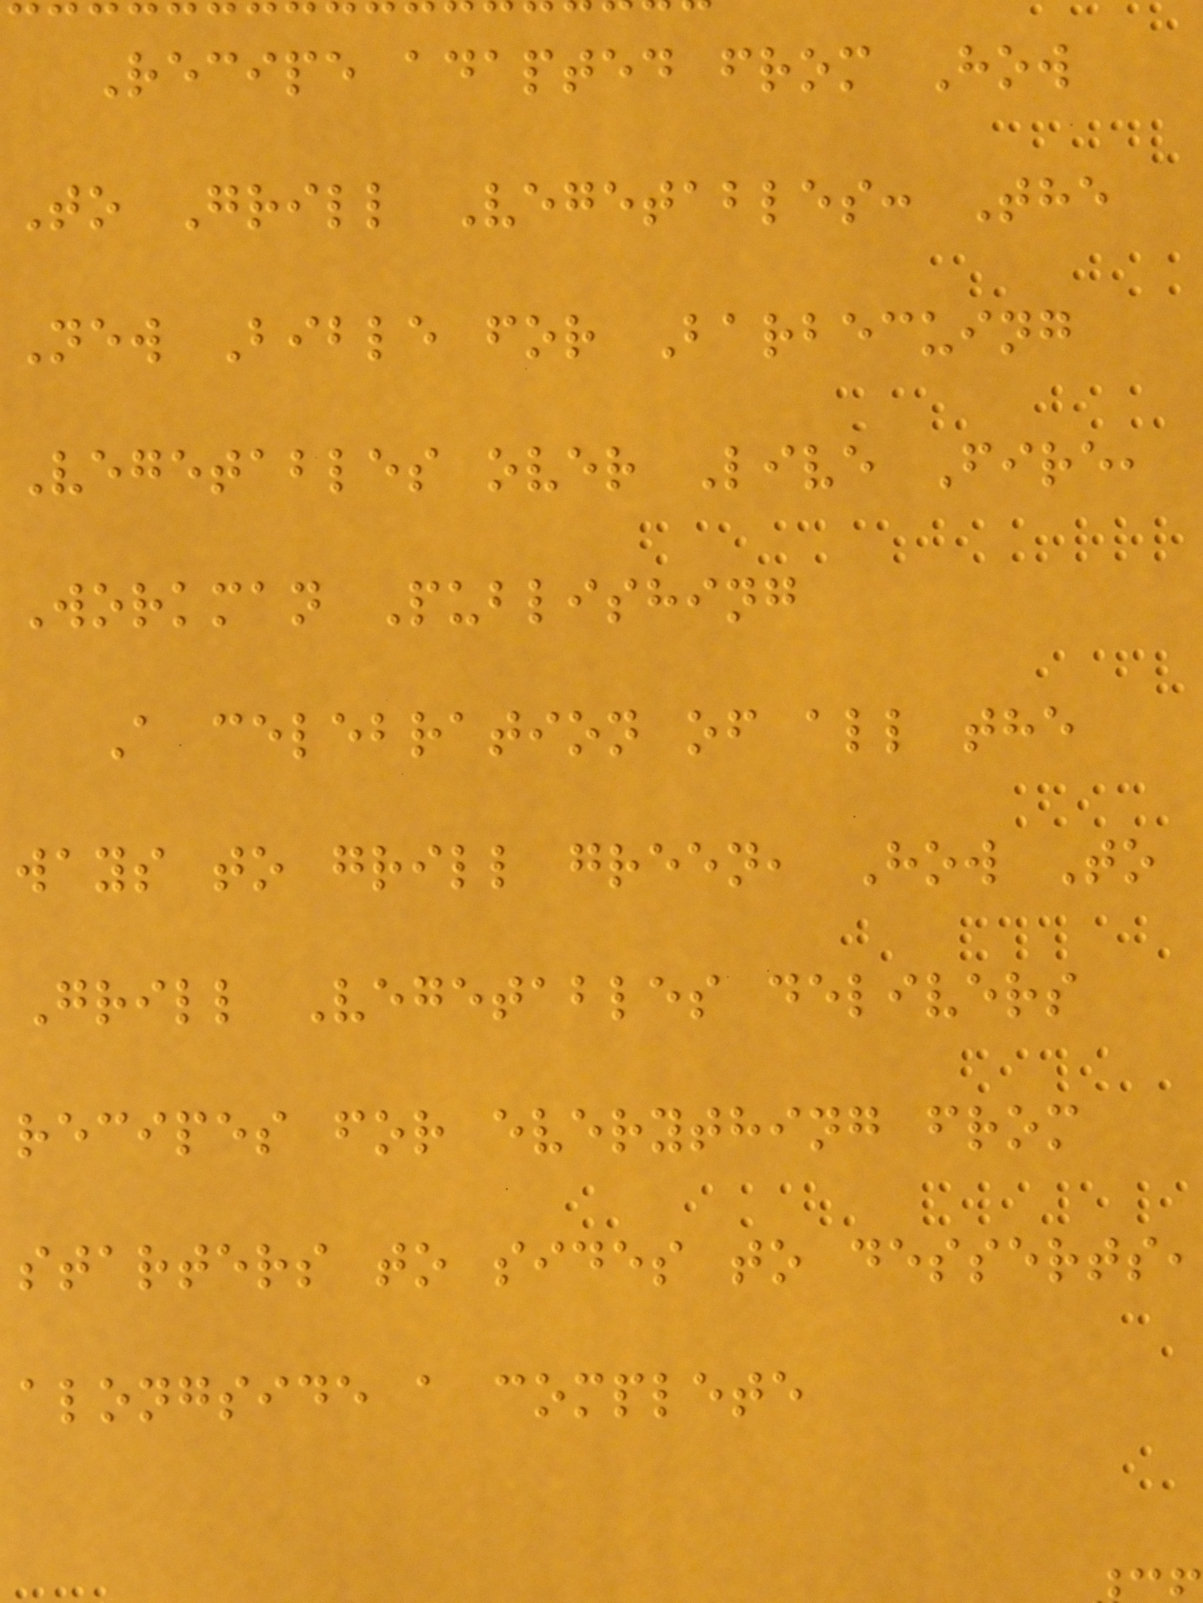Recipe adapted from How
To Grill Vegetables: The
New Bible for Barbecuing
Vegetables over Live Fire,
Workman Publishing
A celebration of all the
ways to grill green, How To
Grill Vegetables delivers
recipes for everything from
starters to sides to desserts,
alongside a complete
